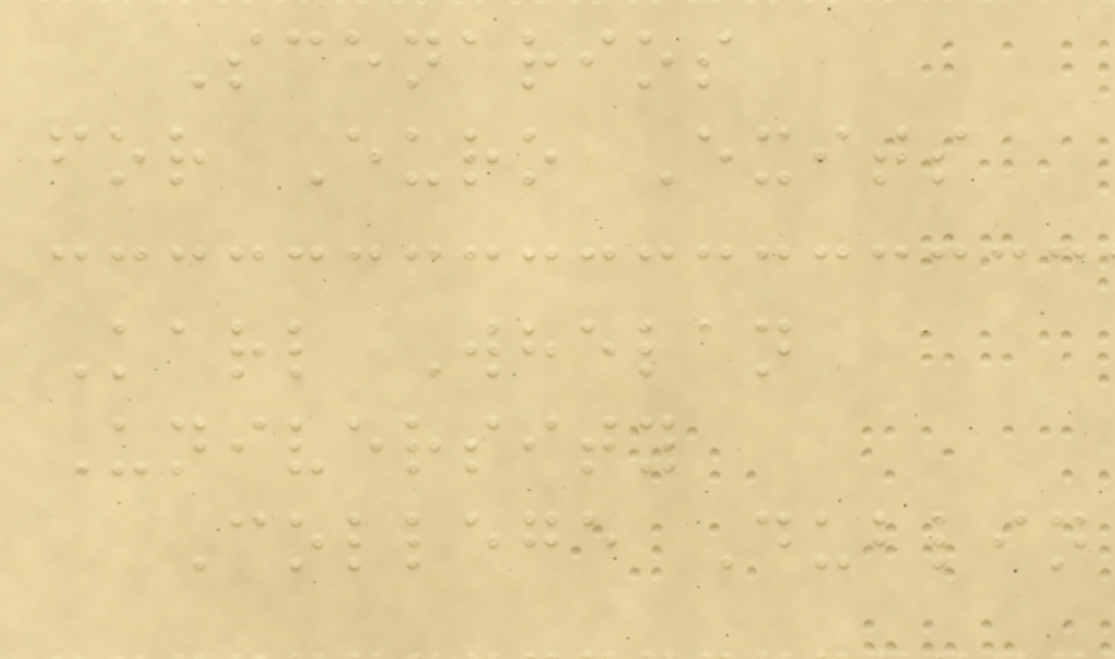Scenarios
for Euro Exits
Karl Whelan
University
College Dublin
